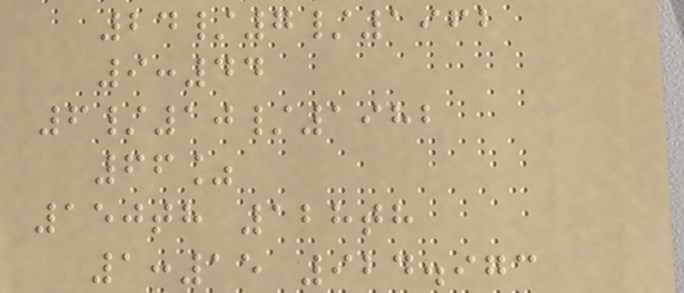24/7/1962
9:44
6/10/1982
66%
150th 128th
1:15 924.973
